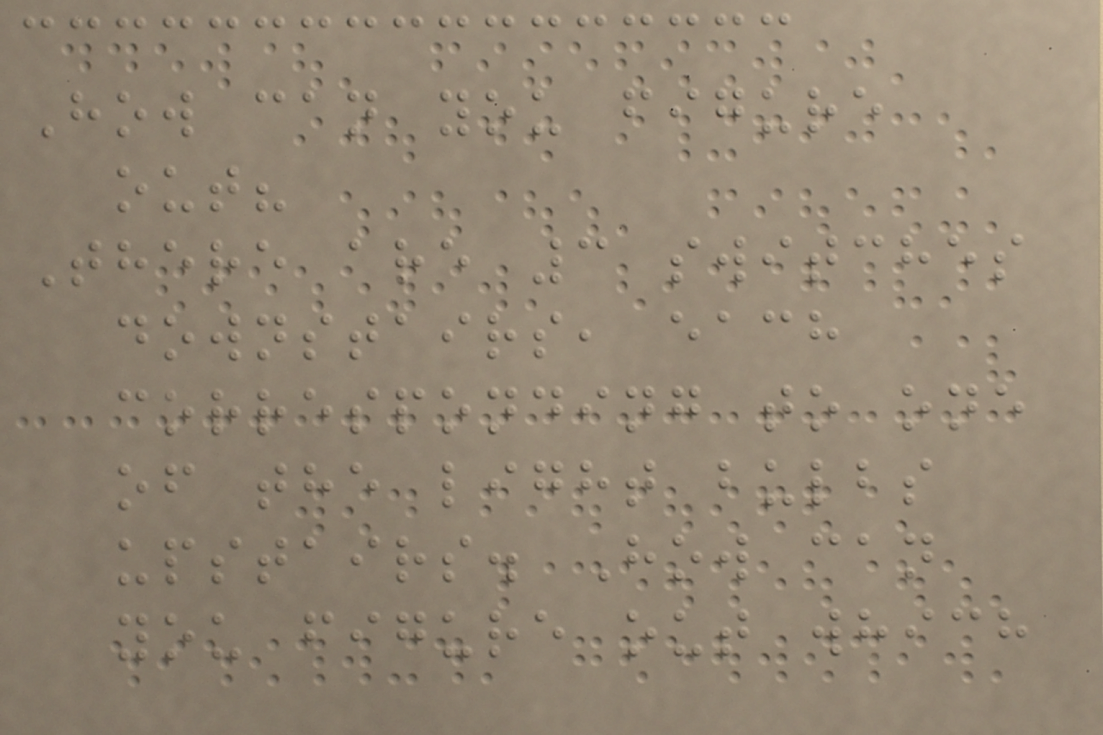How can you figure
out?
There are 3 switches
downstairs, each
corresponding to one
of the light bulbs
upstairs. How can
you figure out which
